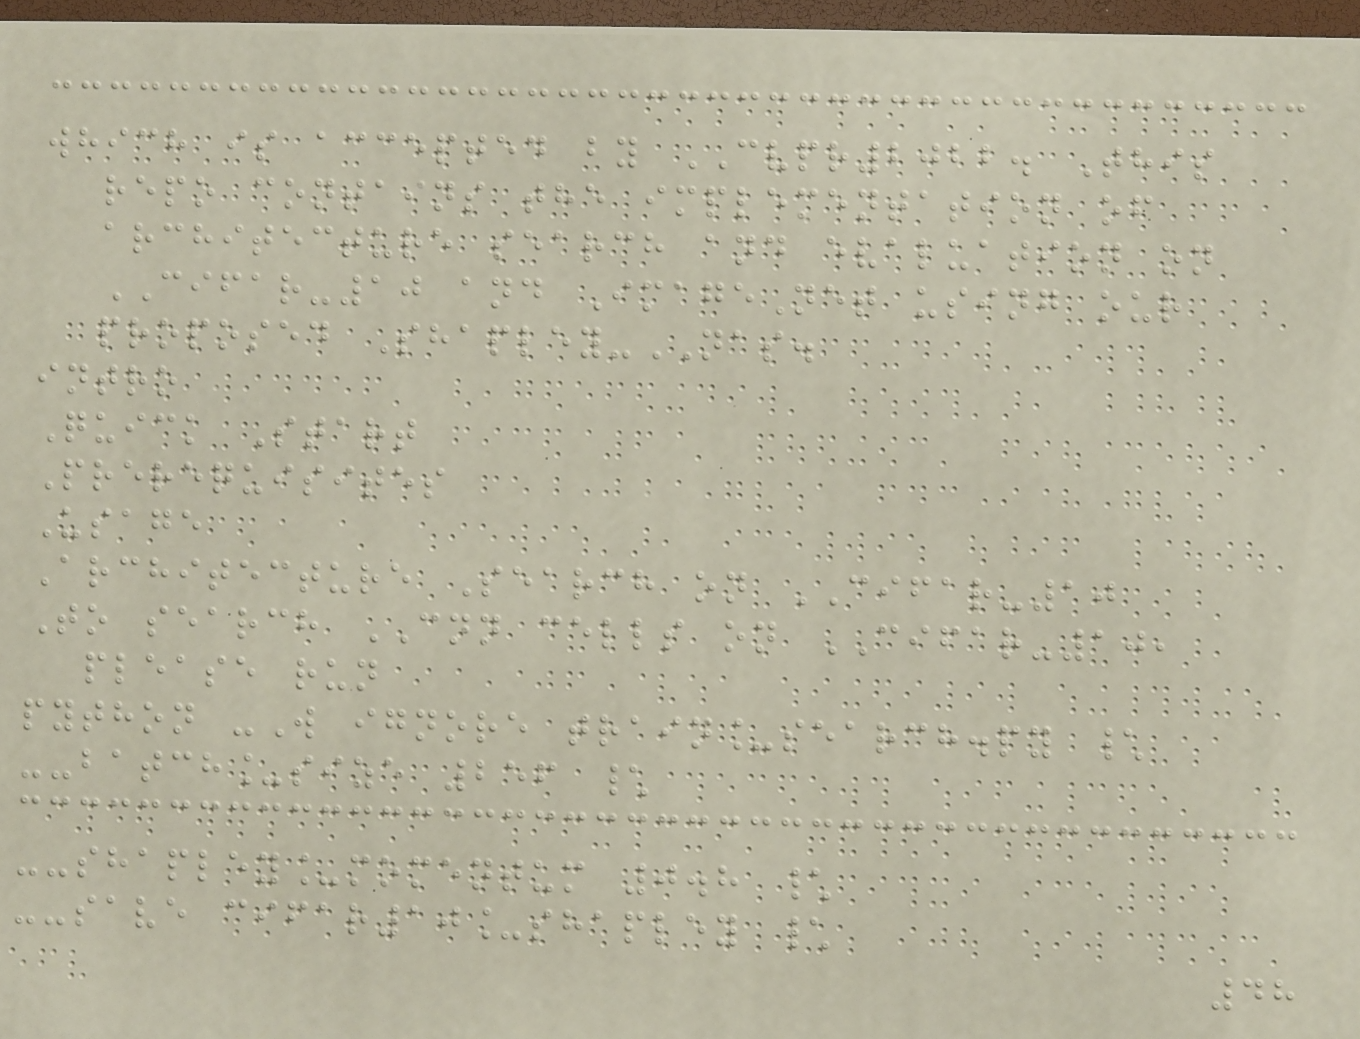which is accepted by CVPR2022. This
repo contains the implementation of
architecture search and evaluation on
CIFAR-10 and ImageNet using our
proposed Shapley-NAS.
intro
Quick Start
Prerequisites
Usage
Architecture Search on CIFAR-10
To search CNN cells on CIFAR-10,
please run
python -W ignore train_search.py \
--batch_size 256 \
--shapley_momentum 0.8 \
--save cifar10_shapley \
48
